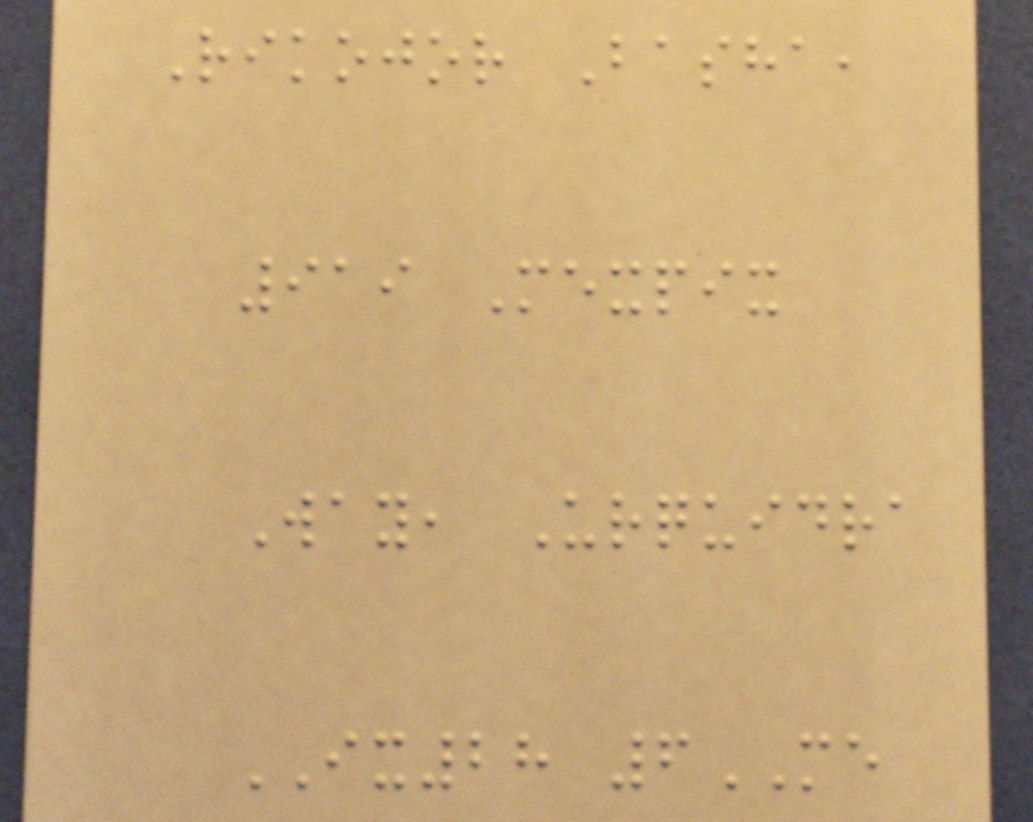Rikojor Basha,
919 Mexpix
Way, Urquidra
IX28 6ME
